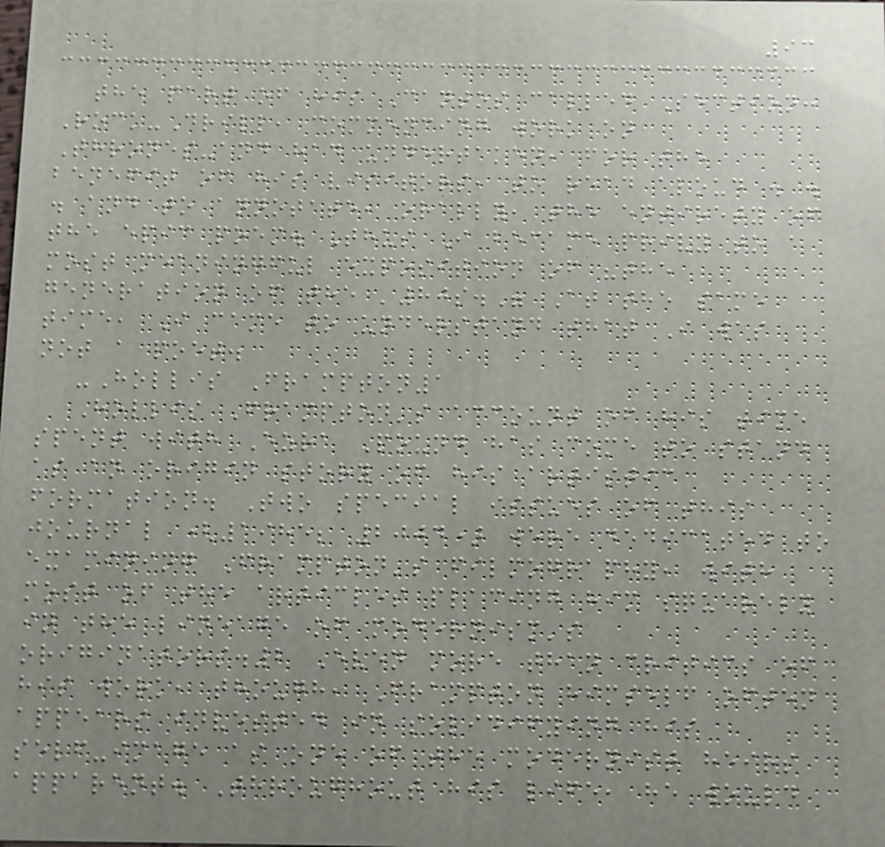93
the part of his Cantos called Section:
Rock-Drill, commencing work on
Thrones-and had undertaken, for the
benefit of his visitors, to read aloud . .
. and to annotate, orally, the entirety of
the epic poem. Thus I became privy to a
most meaningful exposition of "the
generation of the '80s." At the same
time, I came to understand that I was
not a poet.
-Hollis Frampton1
Hollis Frampton's account of his time
spent with Ezra Pound has come to stand
as an origin story of his artistic
formation. Two special issues of this
journal (1985; 2004) were dedicated to
examining Frampton's filmography, with
most of the articles placing him squarely
in the lineage of modernism's
originators.2 Even more than critics of
his work, though, Frampton himself often
appears invested in solidifying his
self-image as one of the modernist heirs
apparent. Throughout his life, he would
